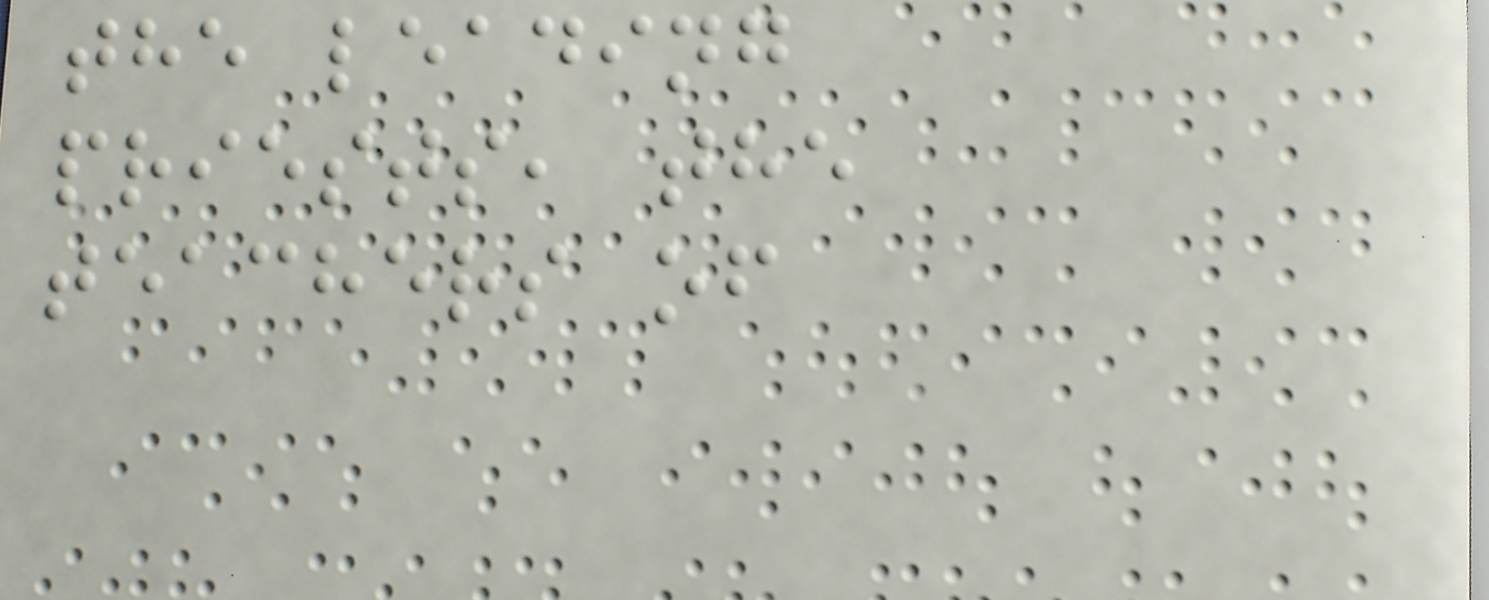the leading
priests, the
teachers of
